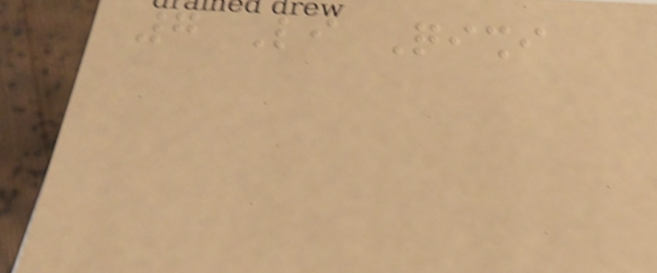7 Li Qishi
